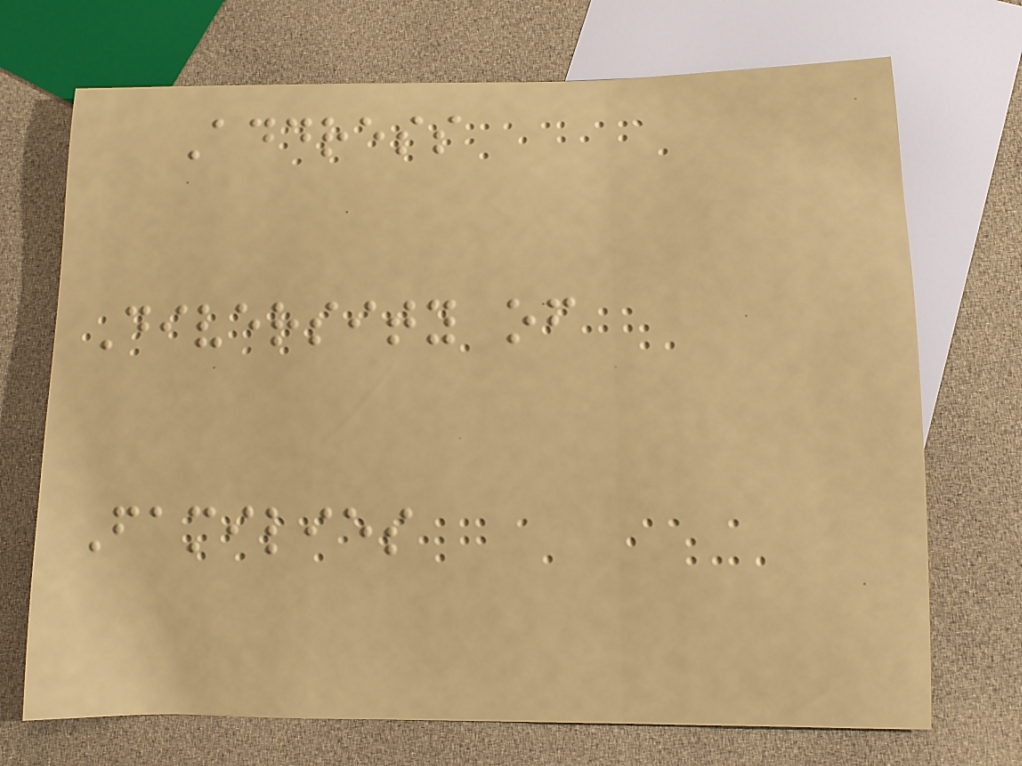Address
Diversity of
Families
